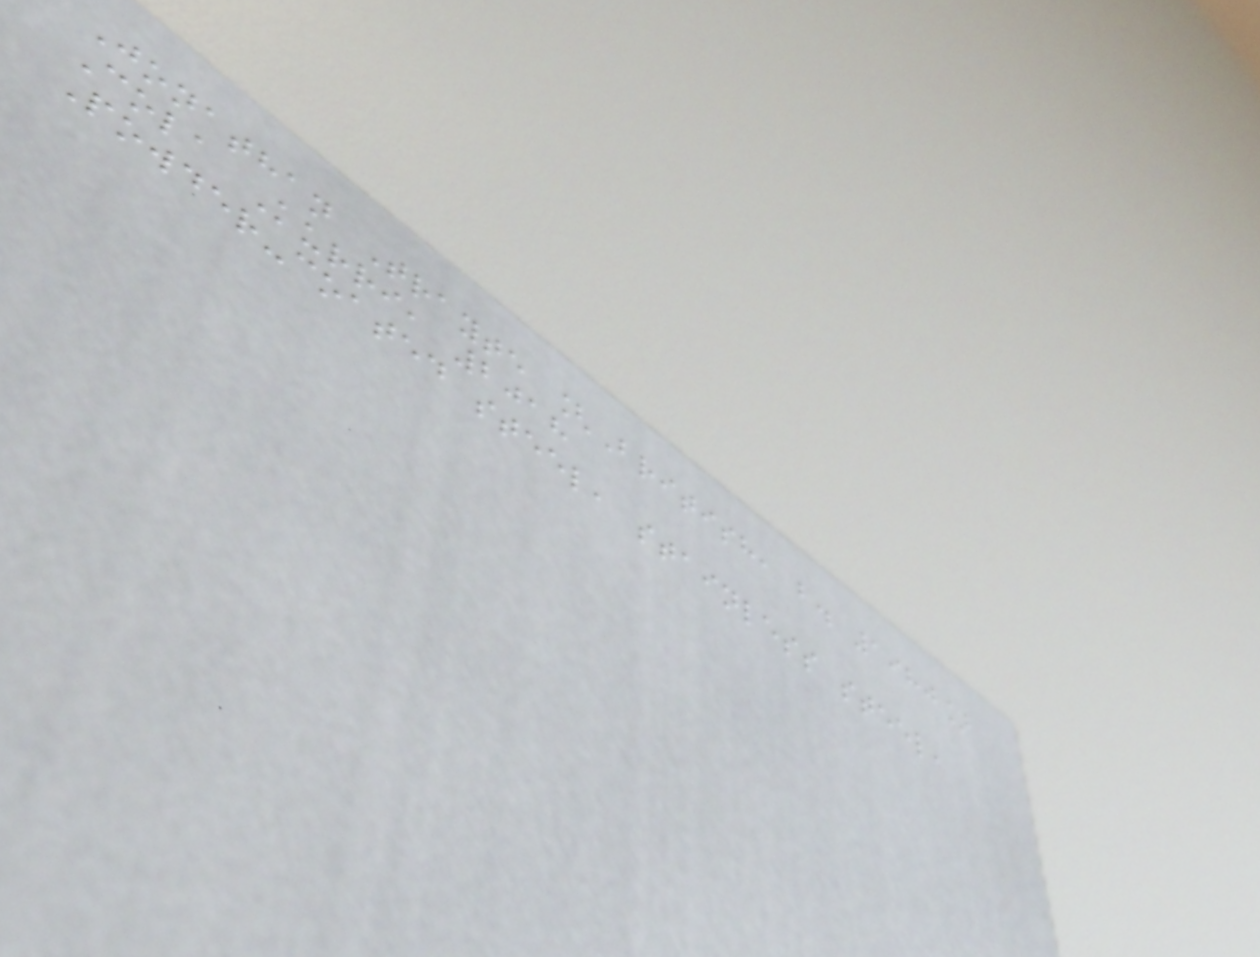Jonathan Trayte [British, b. 1980]
Cola Kurri, 2018
Powder-coated steel, stainless steel,
